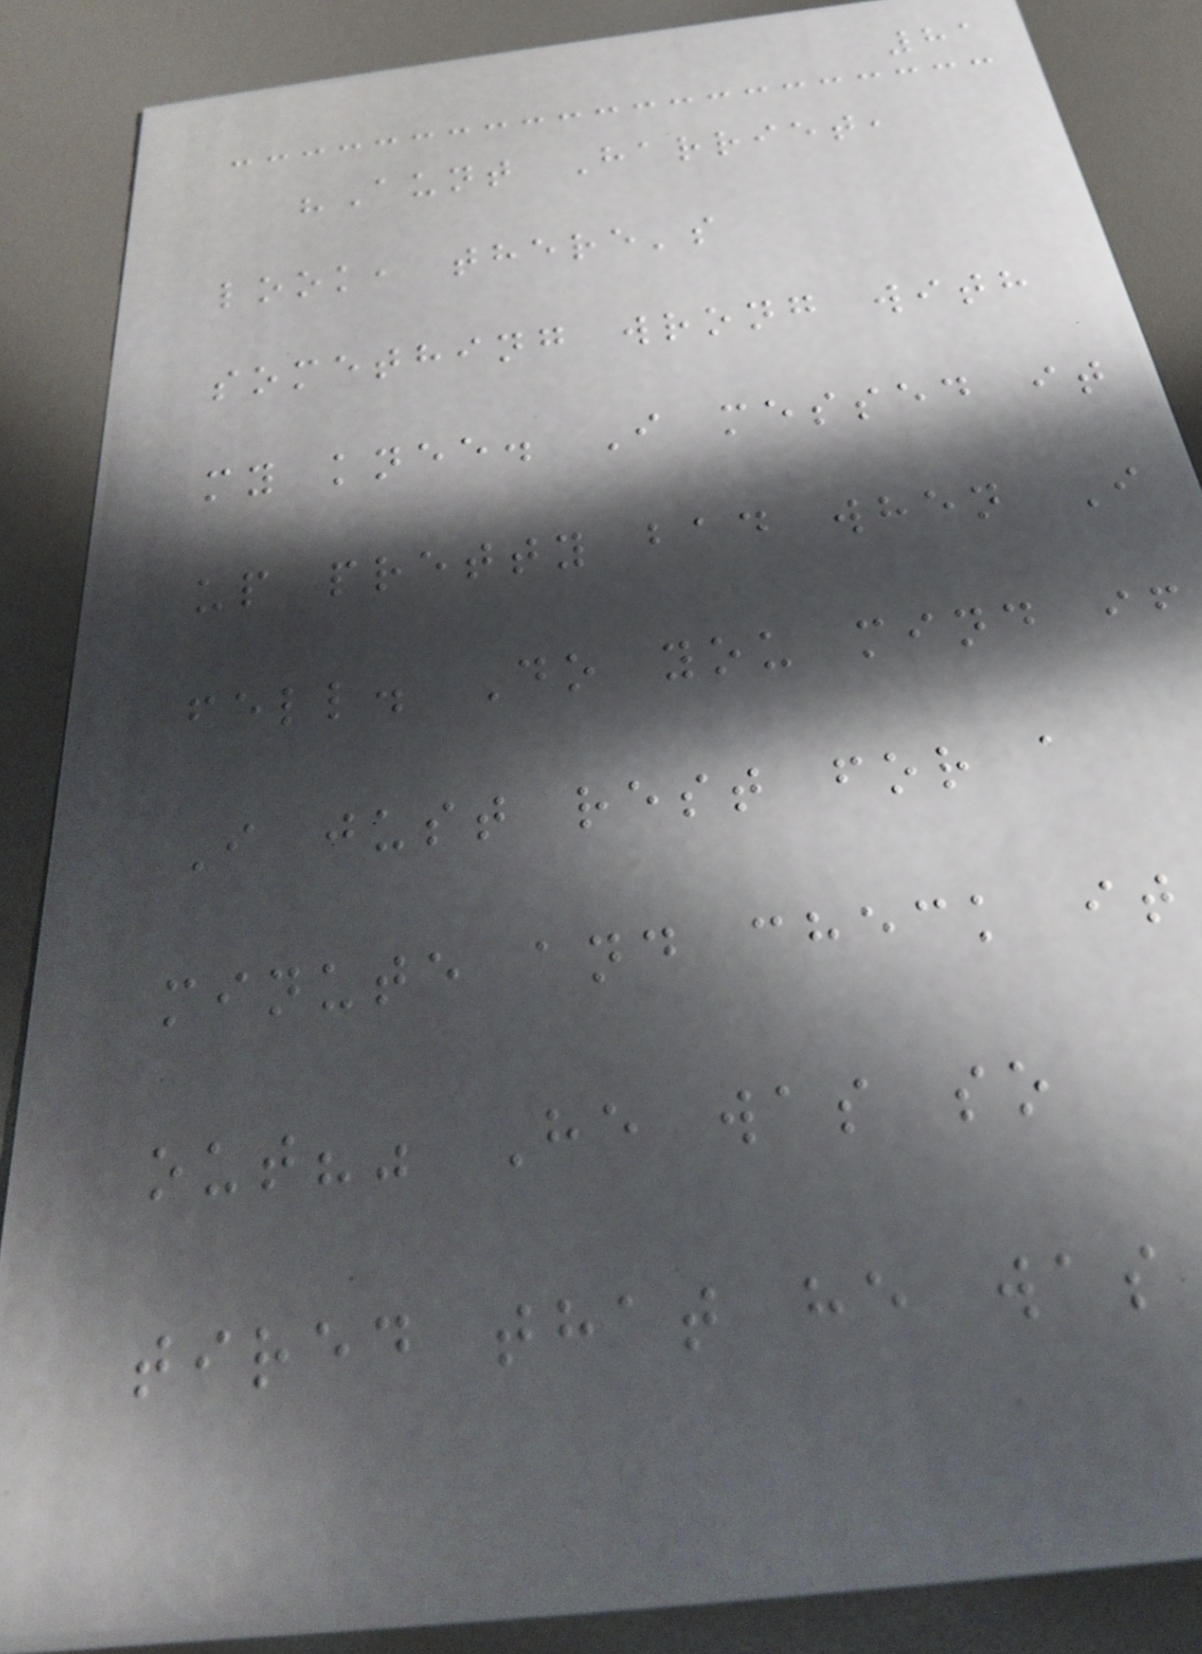81
"Aunt Harriet,
look, there's
something wrong with
my knee. I messed it
up pretty bad when I
fell. Do you mind if
I just rest for a
minute and check it
out?" He was so
tired that he was
